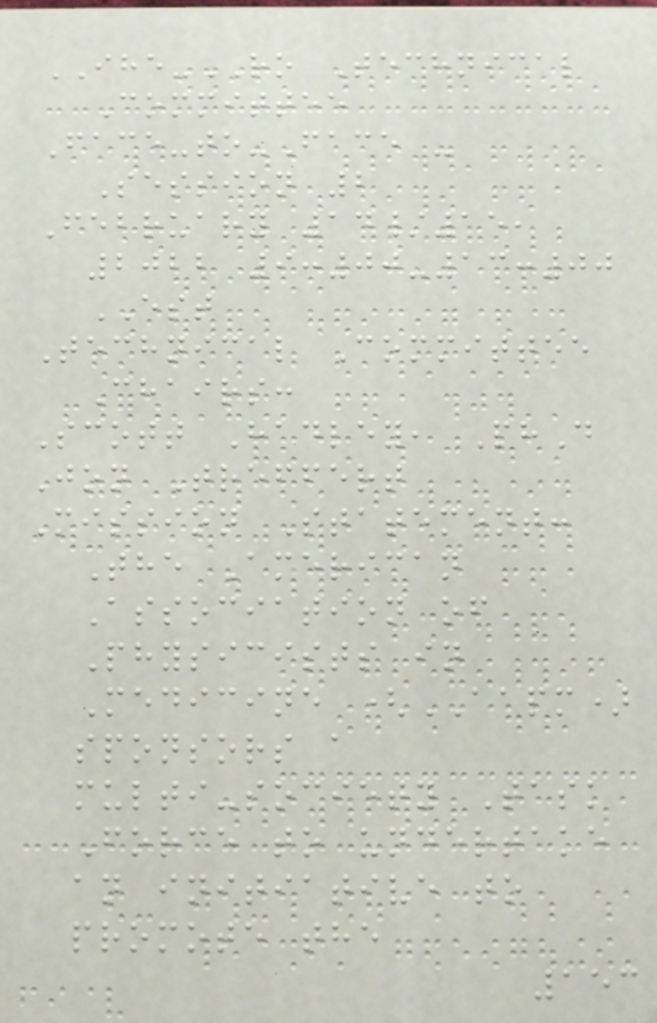IHE-RO Technical
Committee
Face-to-Face -
Session 2
February 14/15,
2022 9:00-13:00
EST
Technical Committee
Chairs:
Scott Hadley, PhD
Jon Treffert
Mission Statement:
The American
Association of
Physicists in
Medicine (AAPM)
sponsors a
multi-society Task
Force to undertake
an initiative to
promote the
153
